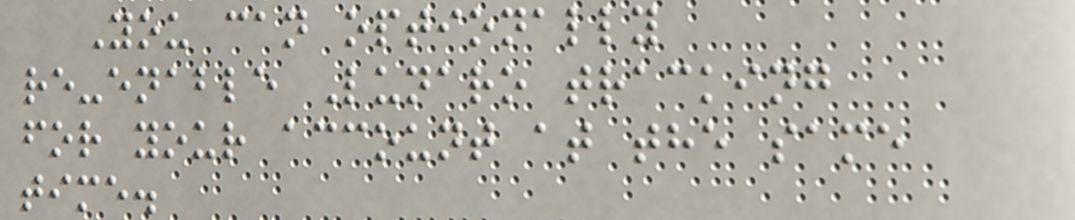You can optionally
re-enable Lunaro tracking
for your account at the same
time.
